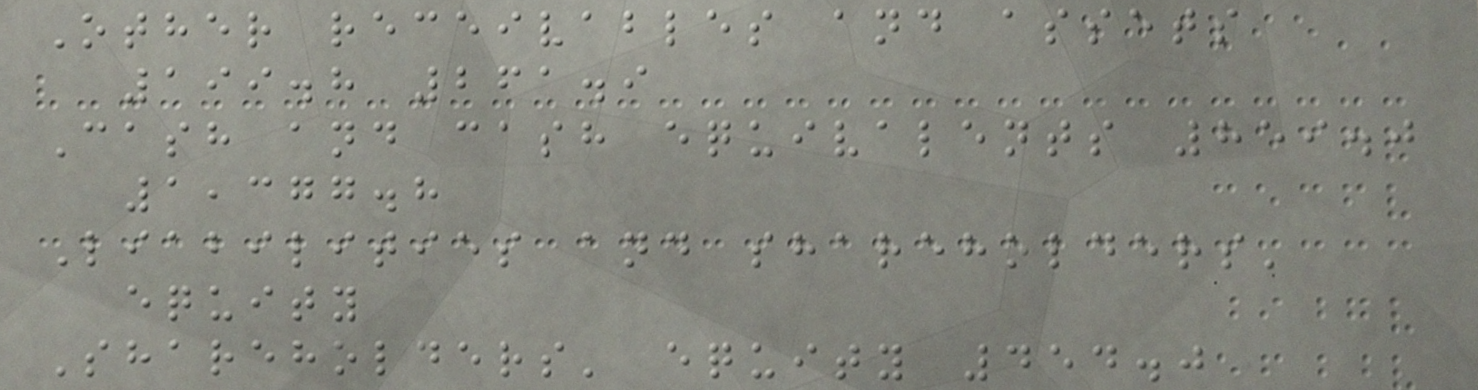Other receivables and assets
199.8 261.9
Cash and cash equivalents 859.0
1,377.8
Liabilities and shareholders'
equity
Shareholders' equity 454.0
